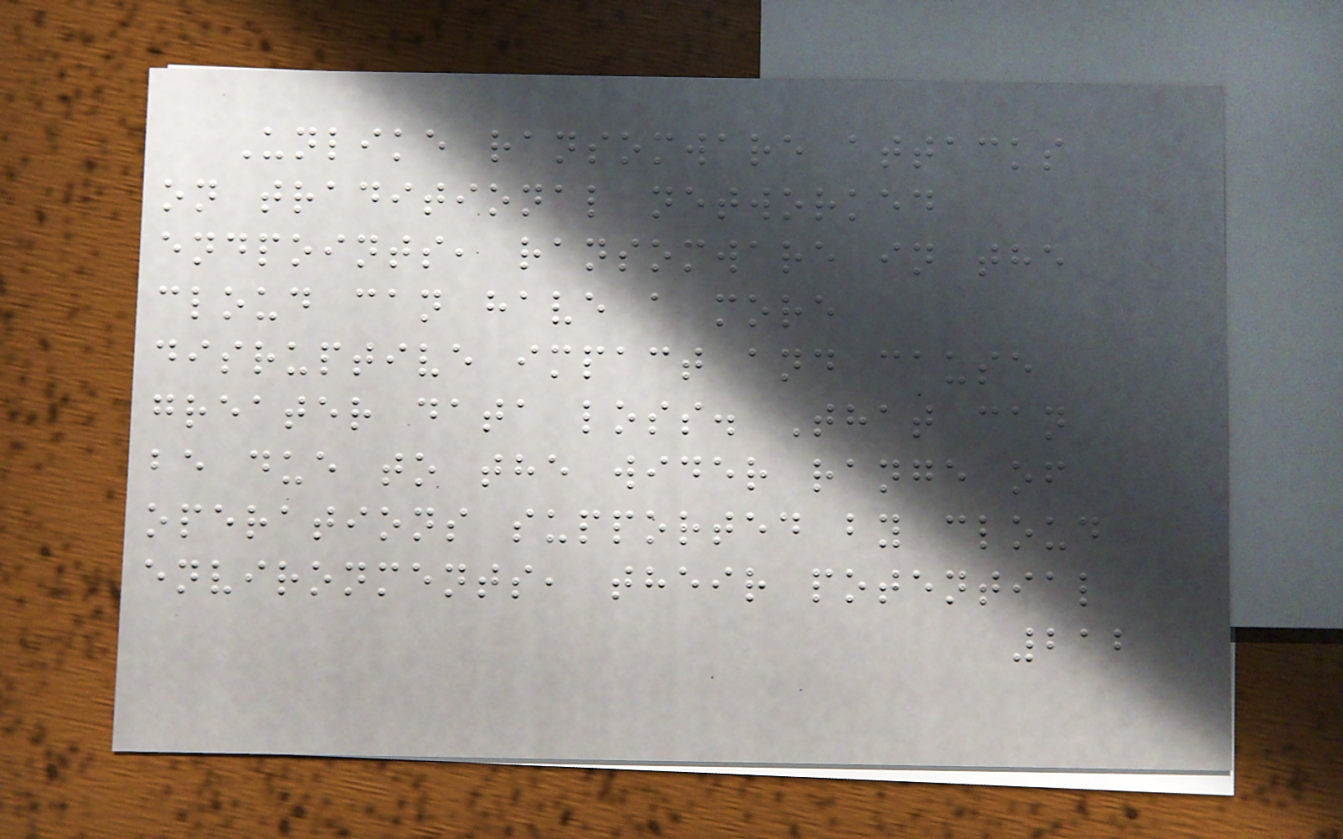Unlike ransomware attacks
on traditional networked
endpoints, ransomware in the
cloud can have a more
disruptive impact and cause
greater data loss. That can
be due to the wider range of
operations supported by cloud
environments, their potential
212
